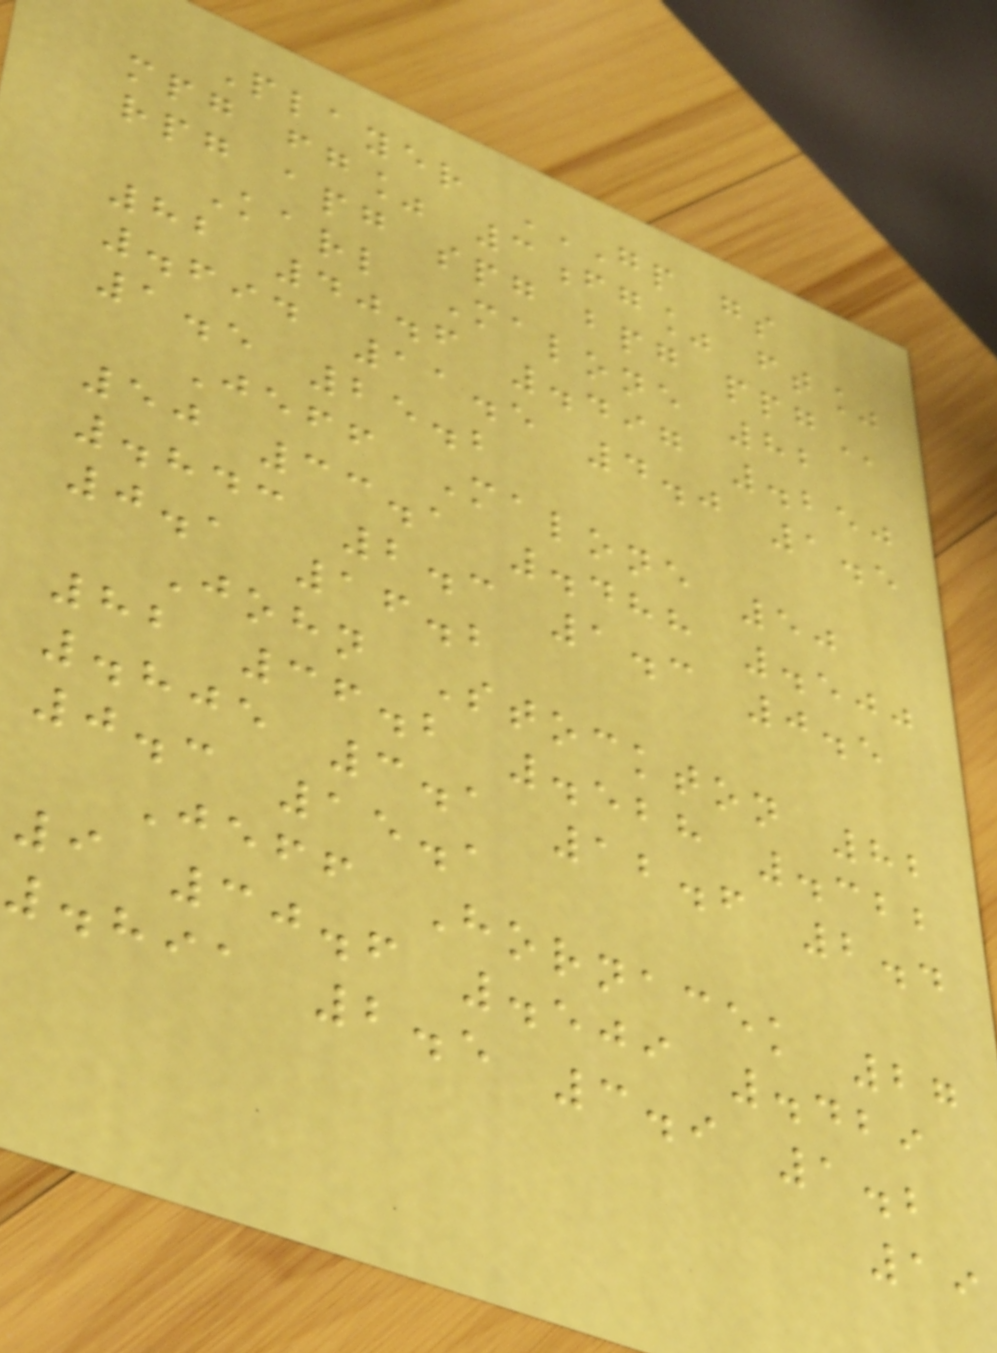Player GP GS
MPG FG% 3FG% FT%
RPG APG SPG BPG PPG
Karl Malone 82
82 40.6 .497 .250
.694 11.5 4.0 1.5
1.5 25.2
Jeff Malone 50
50 33.1 .488 .500
.843 2.3 1.3 0.5
0.1 16.2
John Stockton 82
82 36.2 .528 .322
.805 3.1 12.6 2.4
0.3 15.1
Jeff Hornacek 27
9 30.6 .509 .429
.891 2.5 3.9 1.2
19
